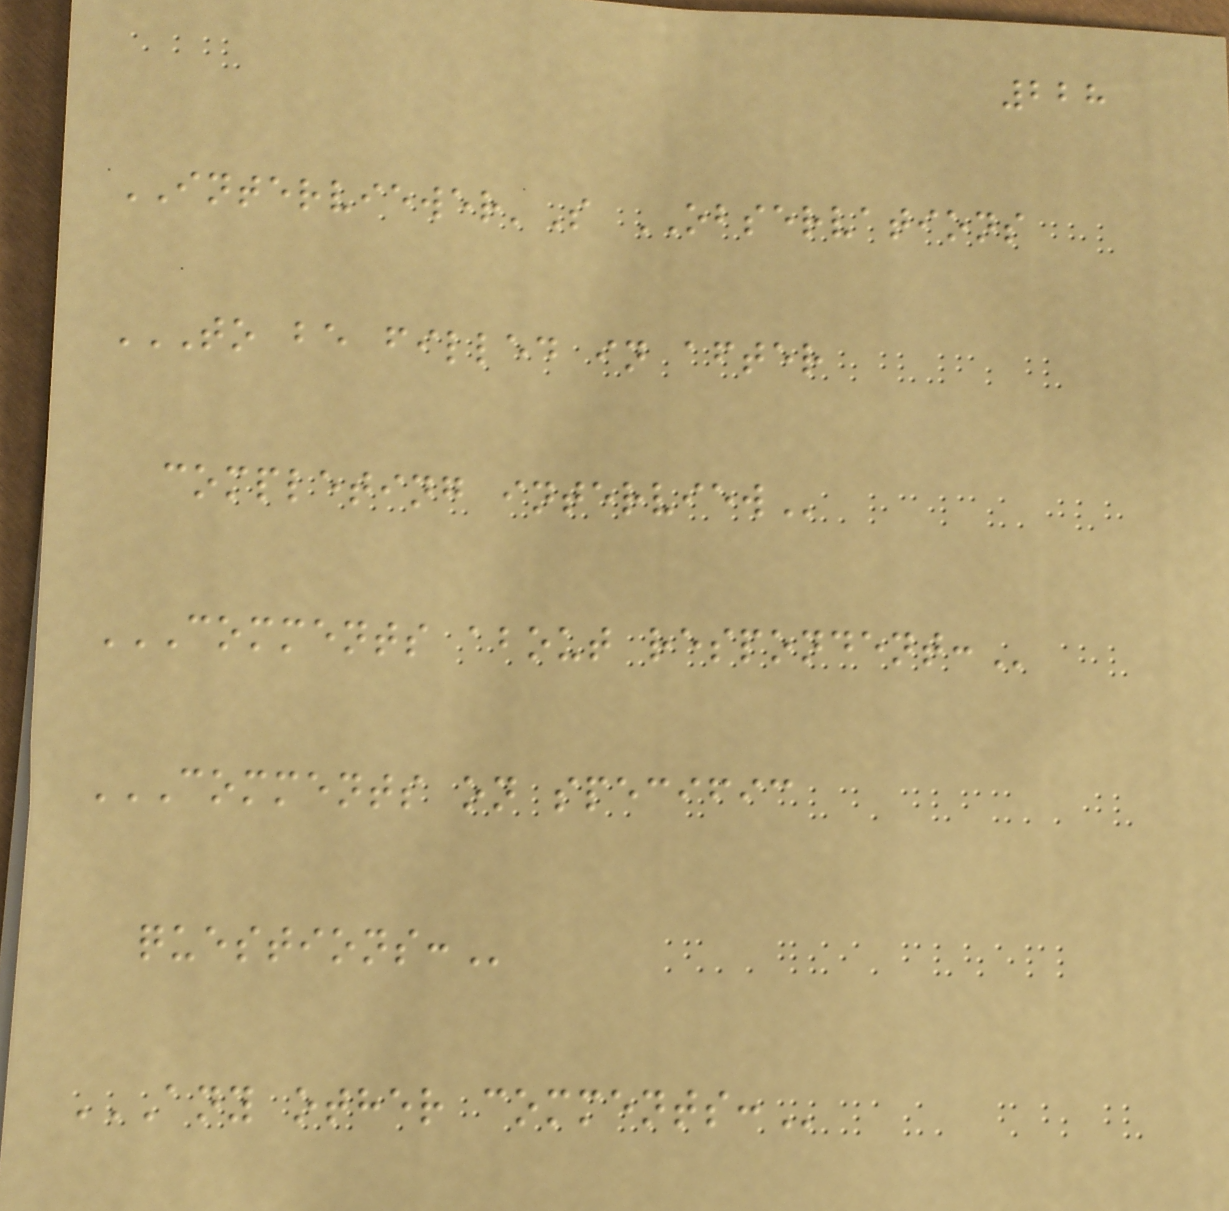228
INTERVIEWER'S OBSERVATIONS
TO BE FILLED IN AFTER
COMPLETING INTERVIEW
COMMENTS ABOUT RESPONDENT:
COMMENTS ON SPECIFIC
QUESTIONS:
ANY OTHER COMMENTS:
